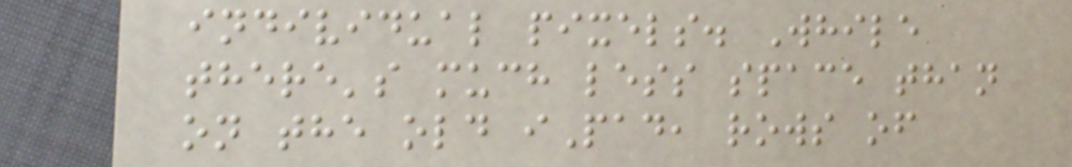individual pixels. While
there's much less space than
on the old iPad, rows of
